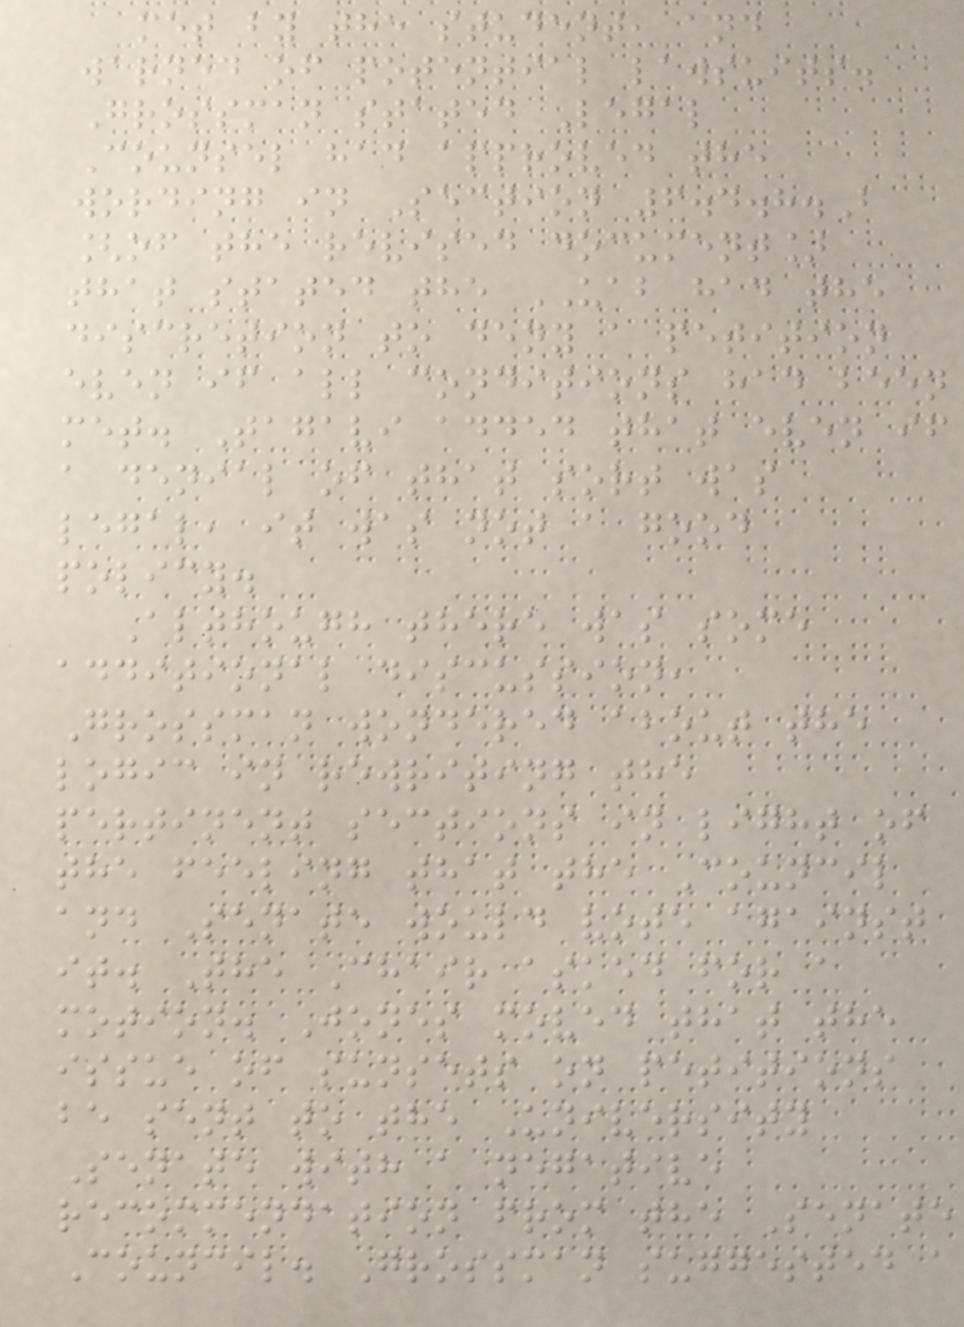met by the student, and
warned of potential lawsuits.
Grossman stated Legal
Counsel had approved the
wording in Section 6.4.8.B
[of the revised document]
that stated the UAB had the
discretion to deny a petition
even if all conditions had been
met. Tagavi added that even if
a denial of that sort was
legal, it was not a good
policy.
Although there was some
additional discussion,
Grossman wondered about the
logic in rewriting the
pertinent sections in light of
the feeling that the Council
and Senate would vote against
it. The Chair asked for a
motion. Jones moved that the
issue of sunsets on petitions
be sent to the University
Senate with a negative
recommendation from the Senate
Council. Grossman suggested a
